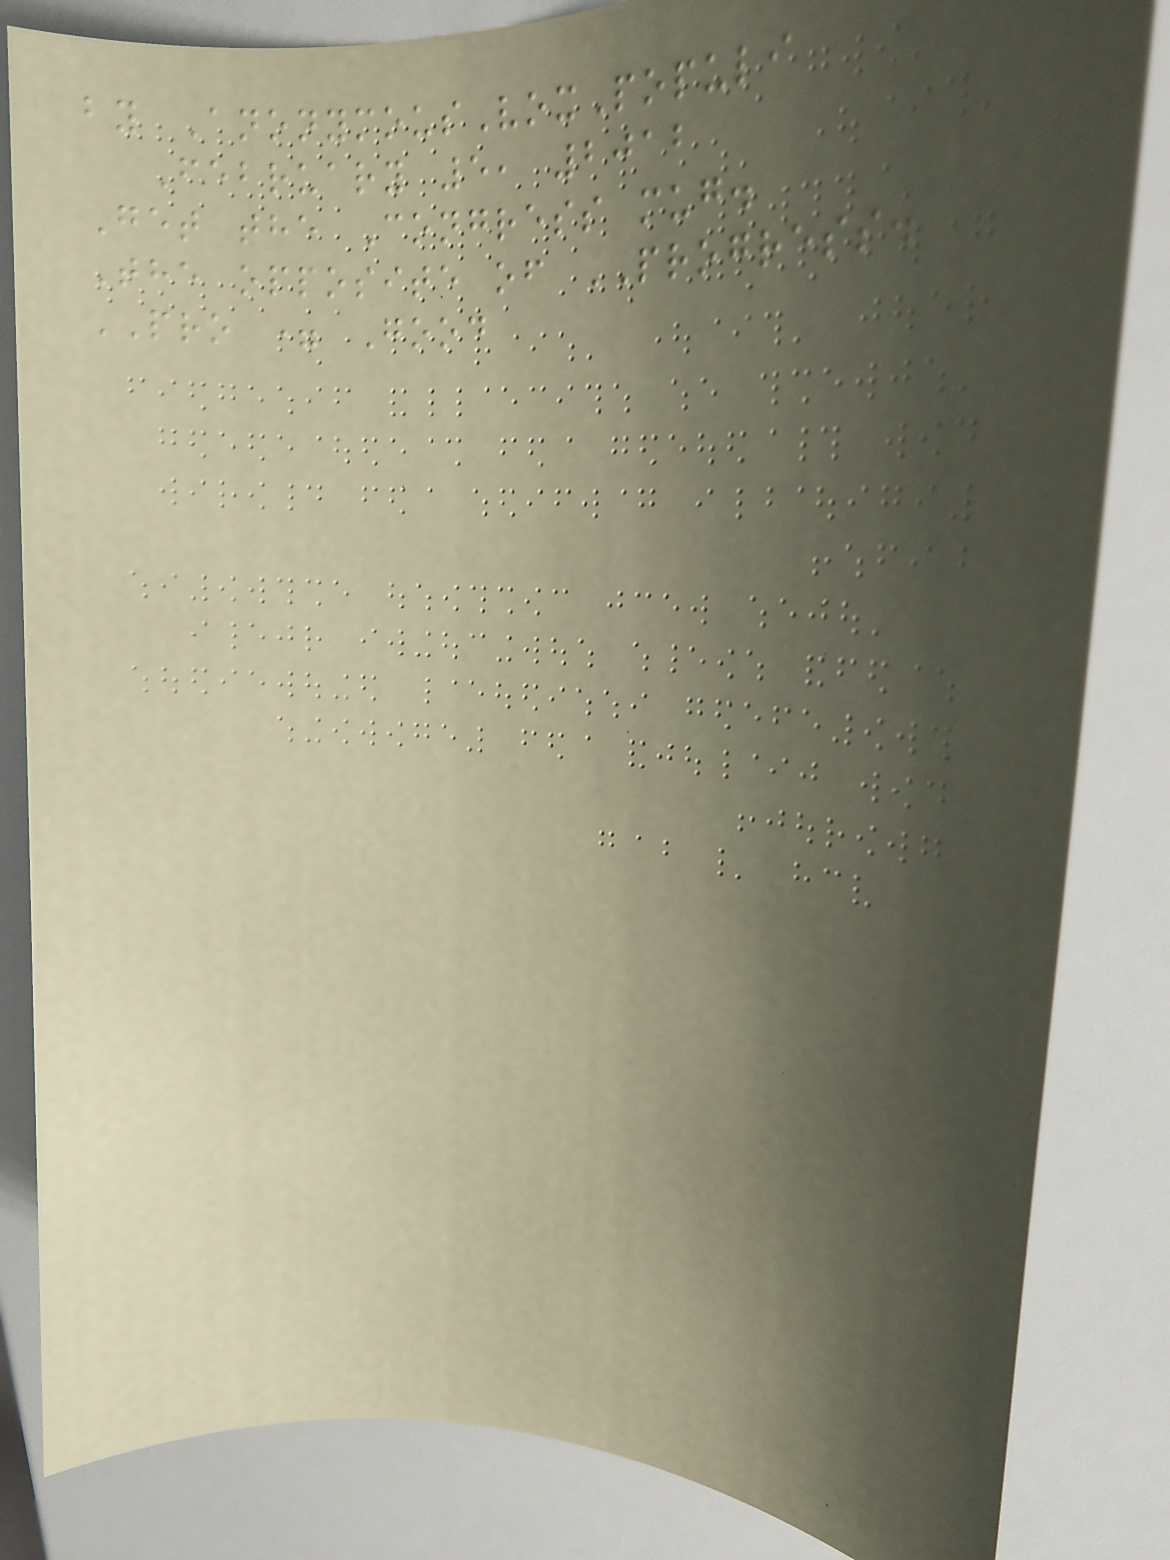by AnonymousVoxPopuli
February 5, 2012
Get the Congress mug.
The opposite of PROGRESS.
PRO = Good
